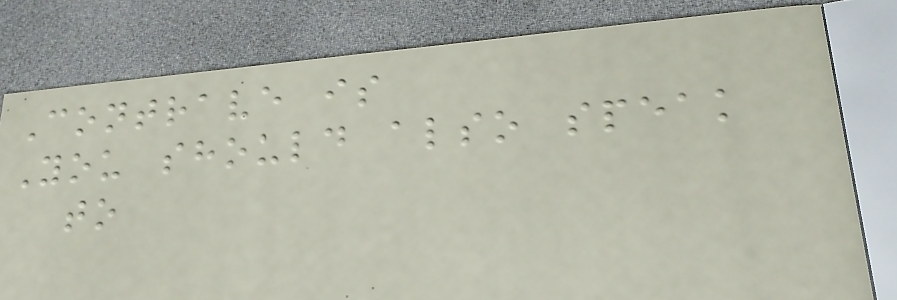Contrave is
You should also speak
to
